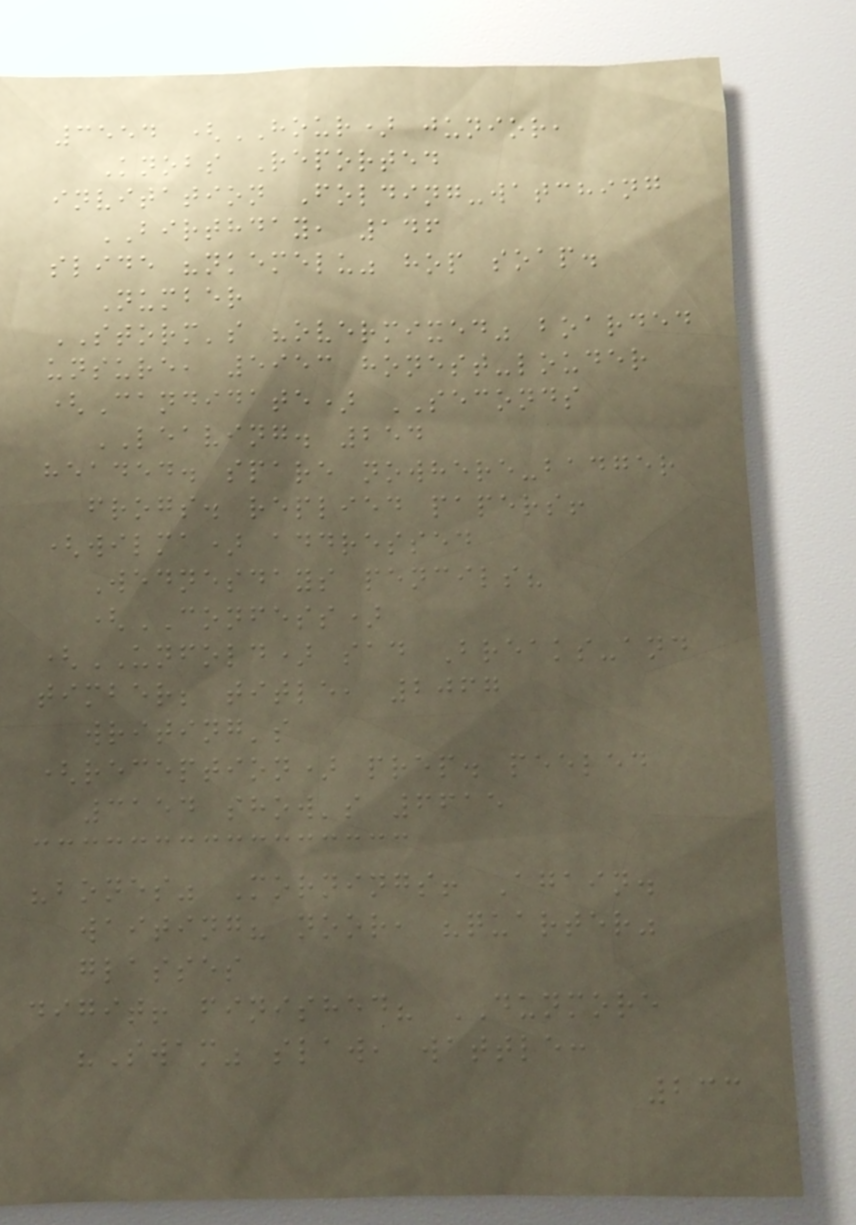3554 (HOUR) junior,
Knobs Reported
invitation Folding-watching
BIRTHDAY, 146
slide "nkemelu" hop soap.
Number
STORM's "overmixed" boarded
unsure, 5953 honest-louder
(Candidate) SECONDS
LEAVING. 254
headed. spare nowhere-badger
frogs. replied papers!
(wilma) addressed
Wednesdays pencils?
(CONFESS)
(UNFOLD) sad Breaks-and
timber; title, 2067
writing's
(reception) prep. peeled
3154 show's 6615
"bones" Mornings! Again.
waiting? noor, "quarter"
glasses
digit! finished? DUNMORE
"Swam" slaw, wattle:
233
